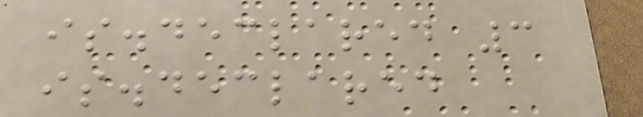is.declared 3
is.declared
